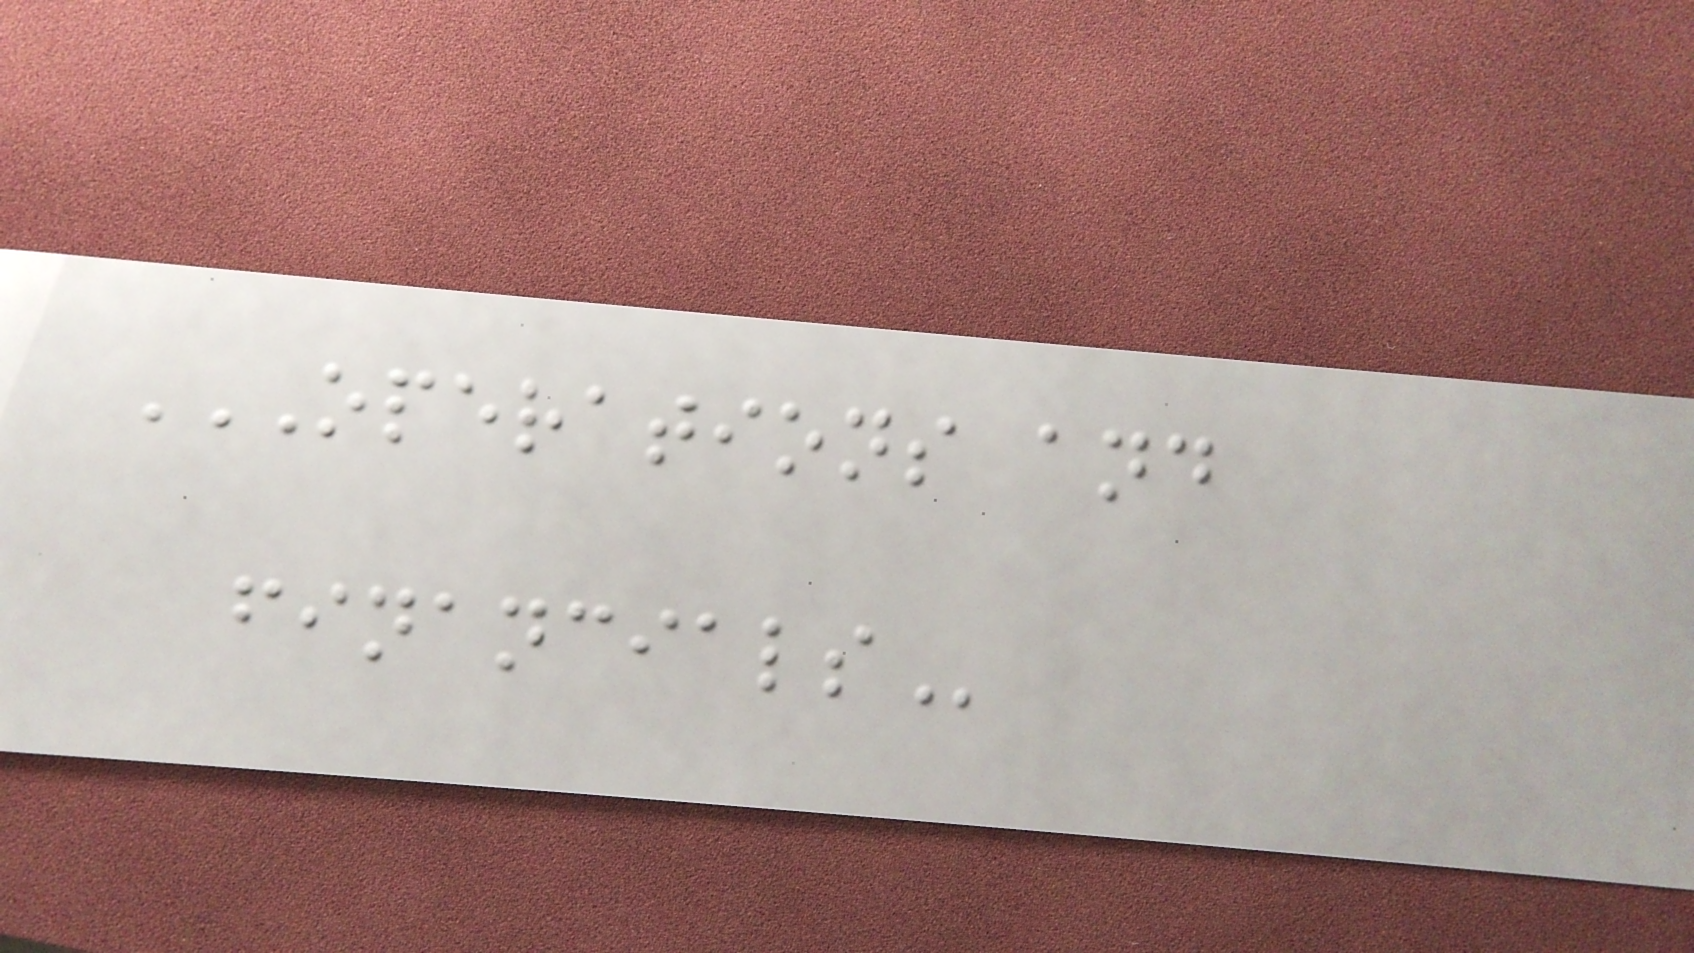OPERATIONS AND
FINANCIALS
